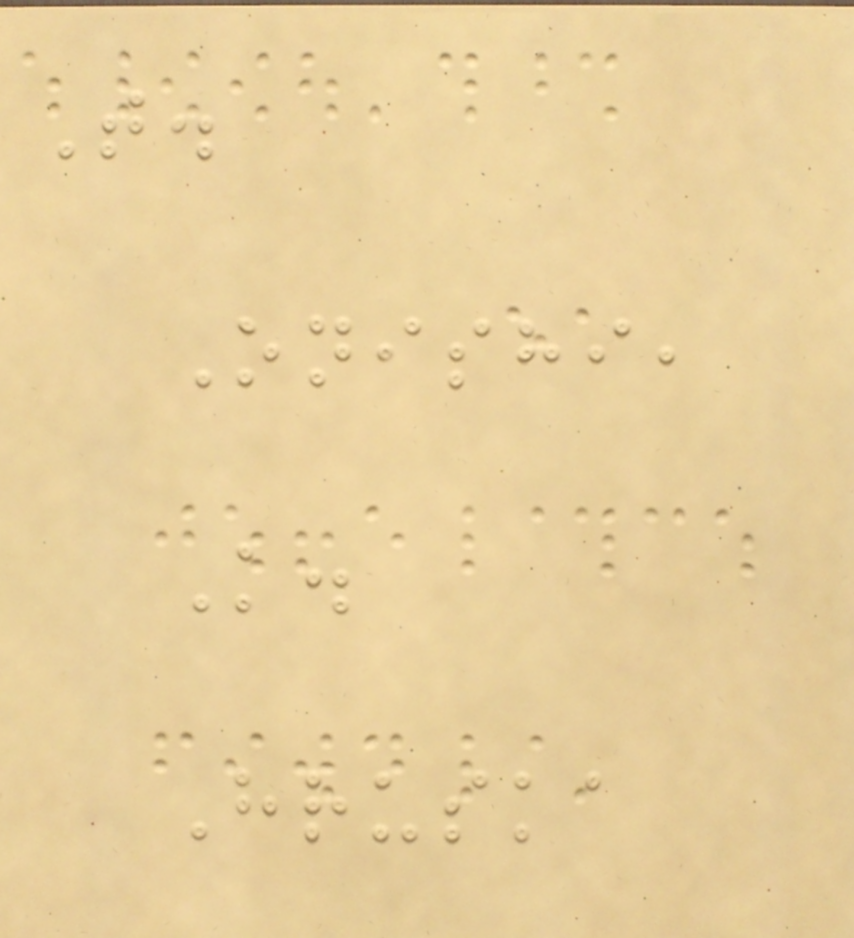T.
Onishi,
K.
Hruska
